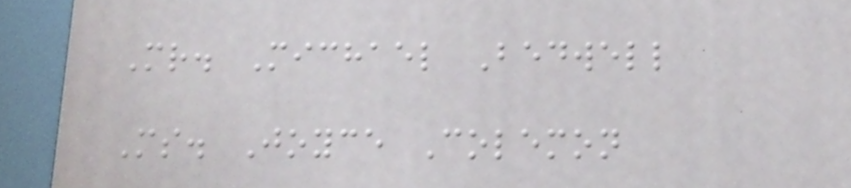Mr. Michael Bedwell
Ms. Joyce Colemon
